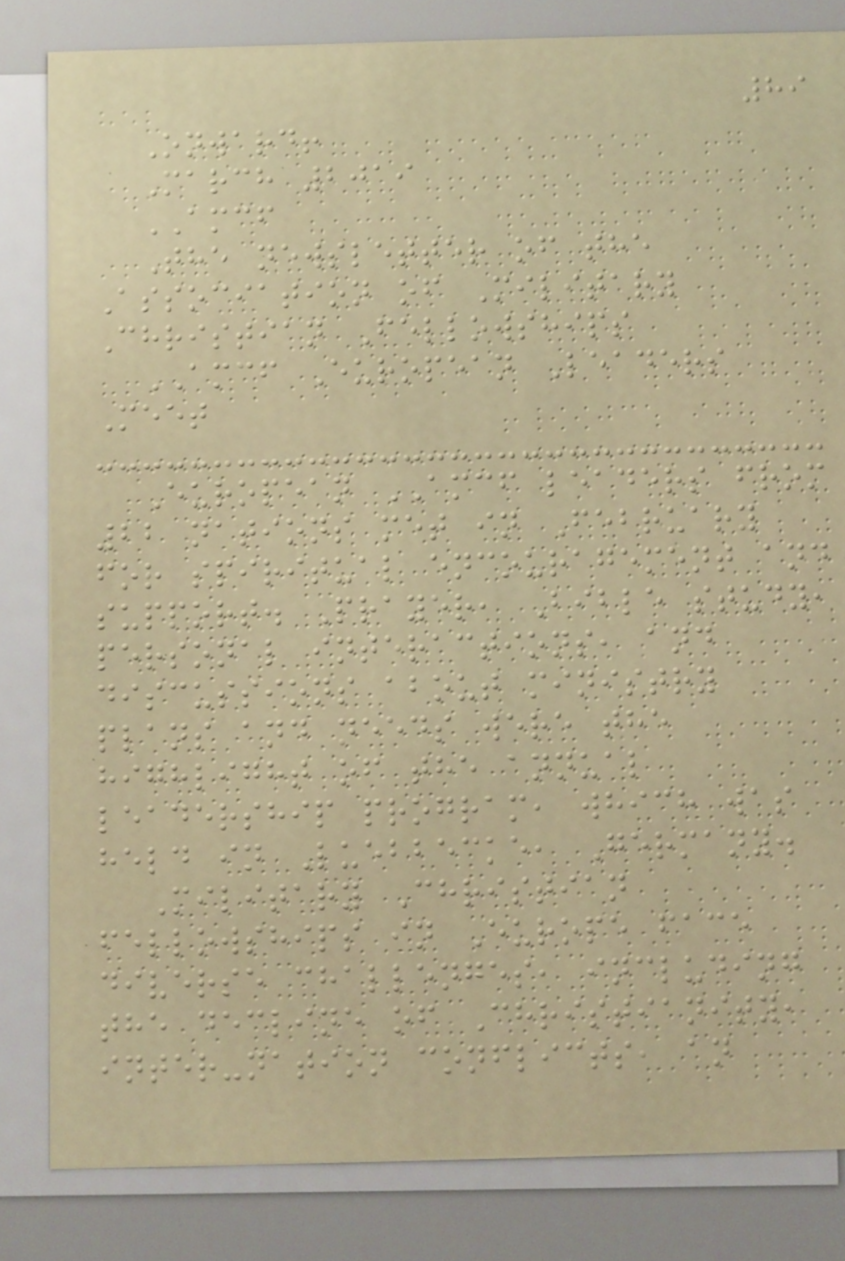89
Onward!
March 2019
AMCF
The newsletter of the
Association of Military
Christian Fellowships
AMCF European Leaders
Meet
European AMCF leaders from
22 nations met in February
for spiritual encouragement and
support. Prayer, Bible study,
personal interactions, and
discussions about ministry
plans and needs were the
highlight of the annual
leadership program, which was
held in Luebbecke, Germany.
Military Christian
fellowships in Europe face
diverse challenges, including
the decline of Christianity,
inter-nation conflicts, an
